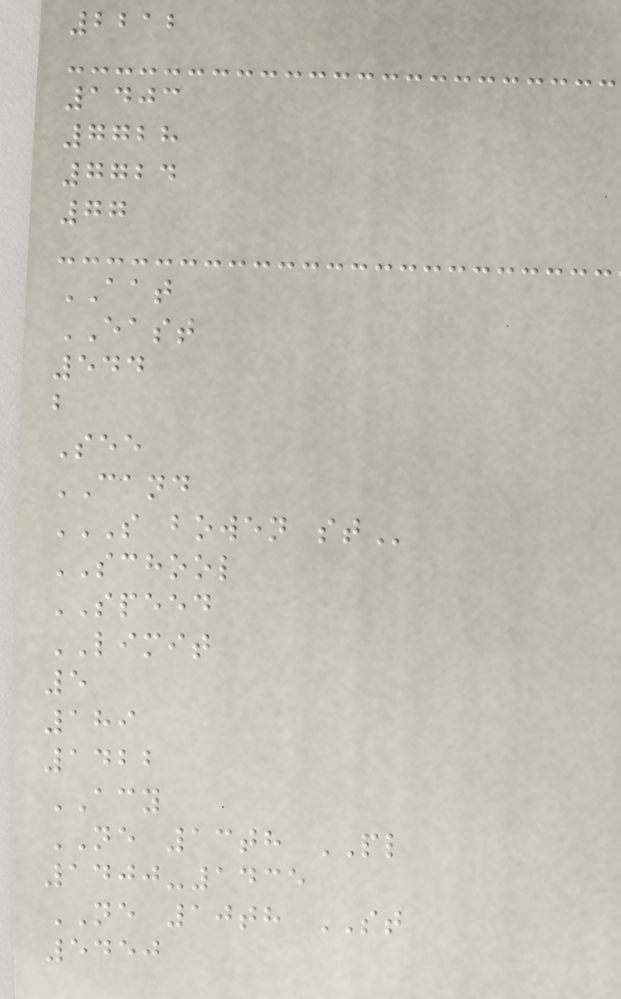2212
1403
7728
7724
77
AAT
EAST
544
b
See
CAND
S BOWEN ST
SCHOOL
SPEED
LIMIT
5
189
1422
ACY
NE 13th PL
1400-1435
NE 10th ST
5450
